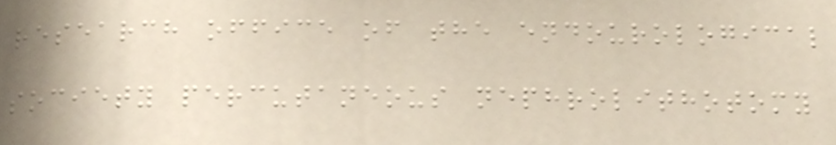research office of the endourological
society percutaneous nephrolithotomy
